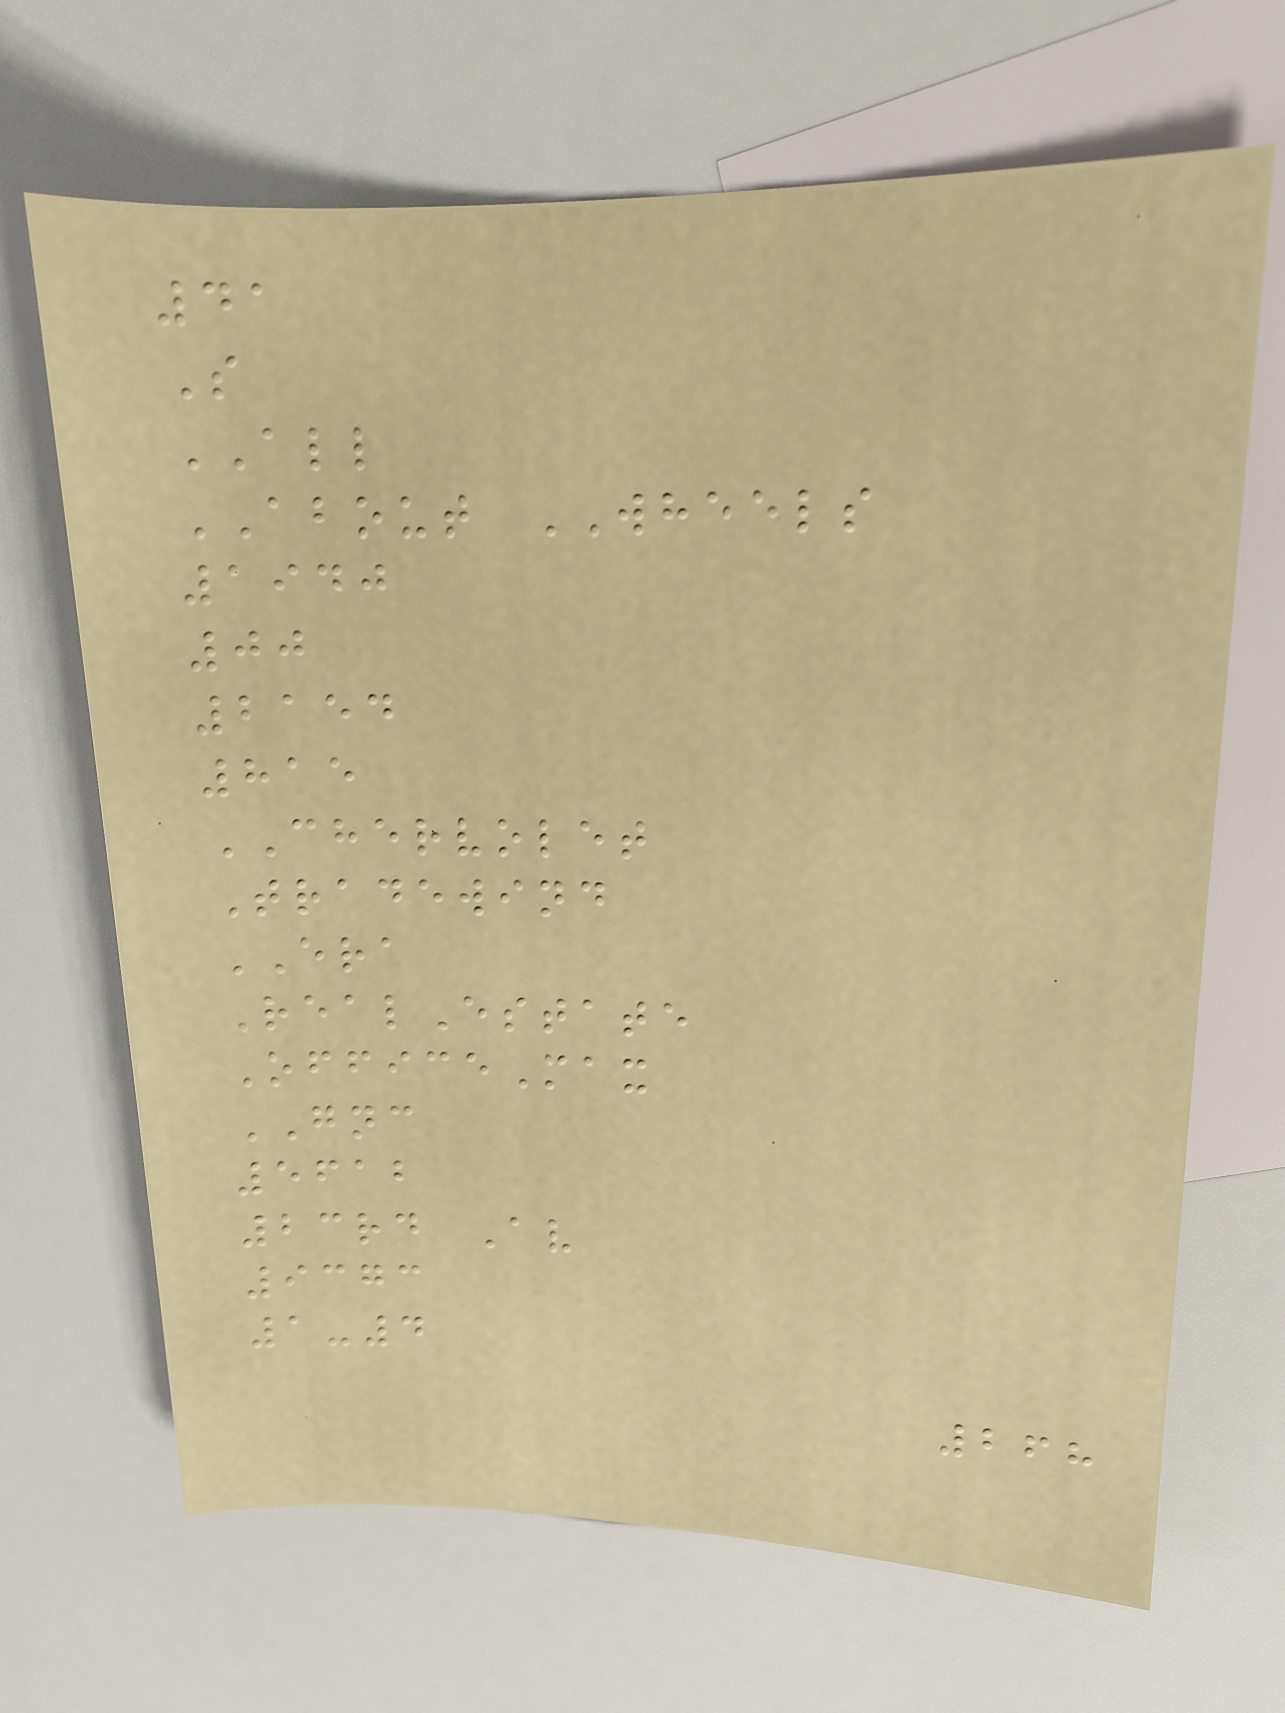41
S
ALL
ABOUT WHEELS
1940
00
2154
815
CHERVOLET
Tradewind
ERA
RealEstate
OfficeMax
GNC
5612
23rd Av
9373
1-4
268
